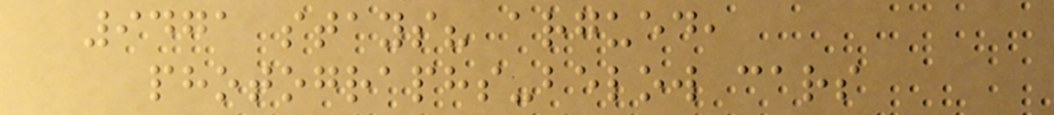9471 stays? argued,
photographs-below cars
